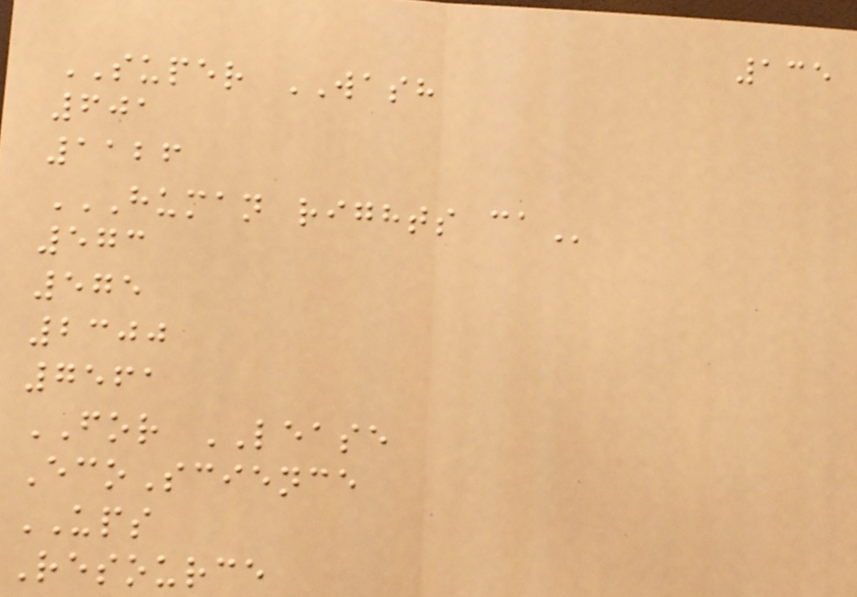135
SUPER WASH
601
1126
HUMAN RIGHTS CA
573
575
2300
7561
FOR LEASE
EcoScience
UPS
Resource
